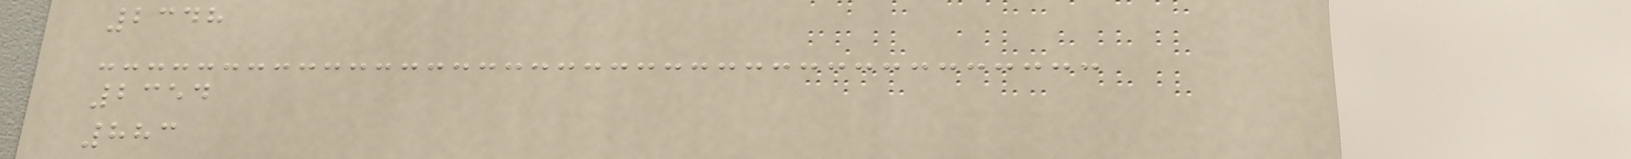2348
2354
883
